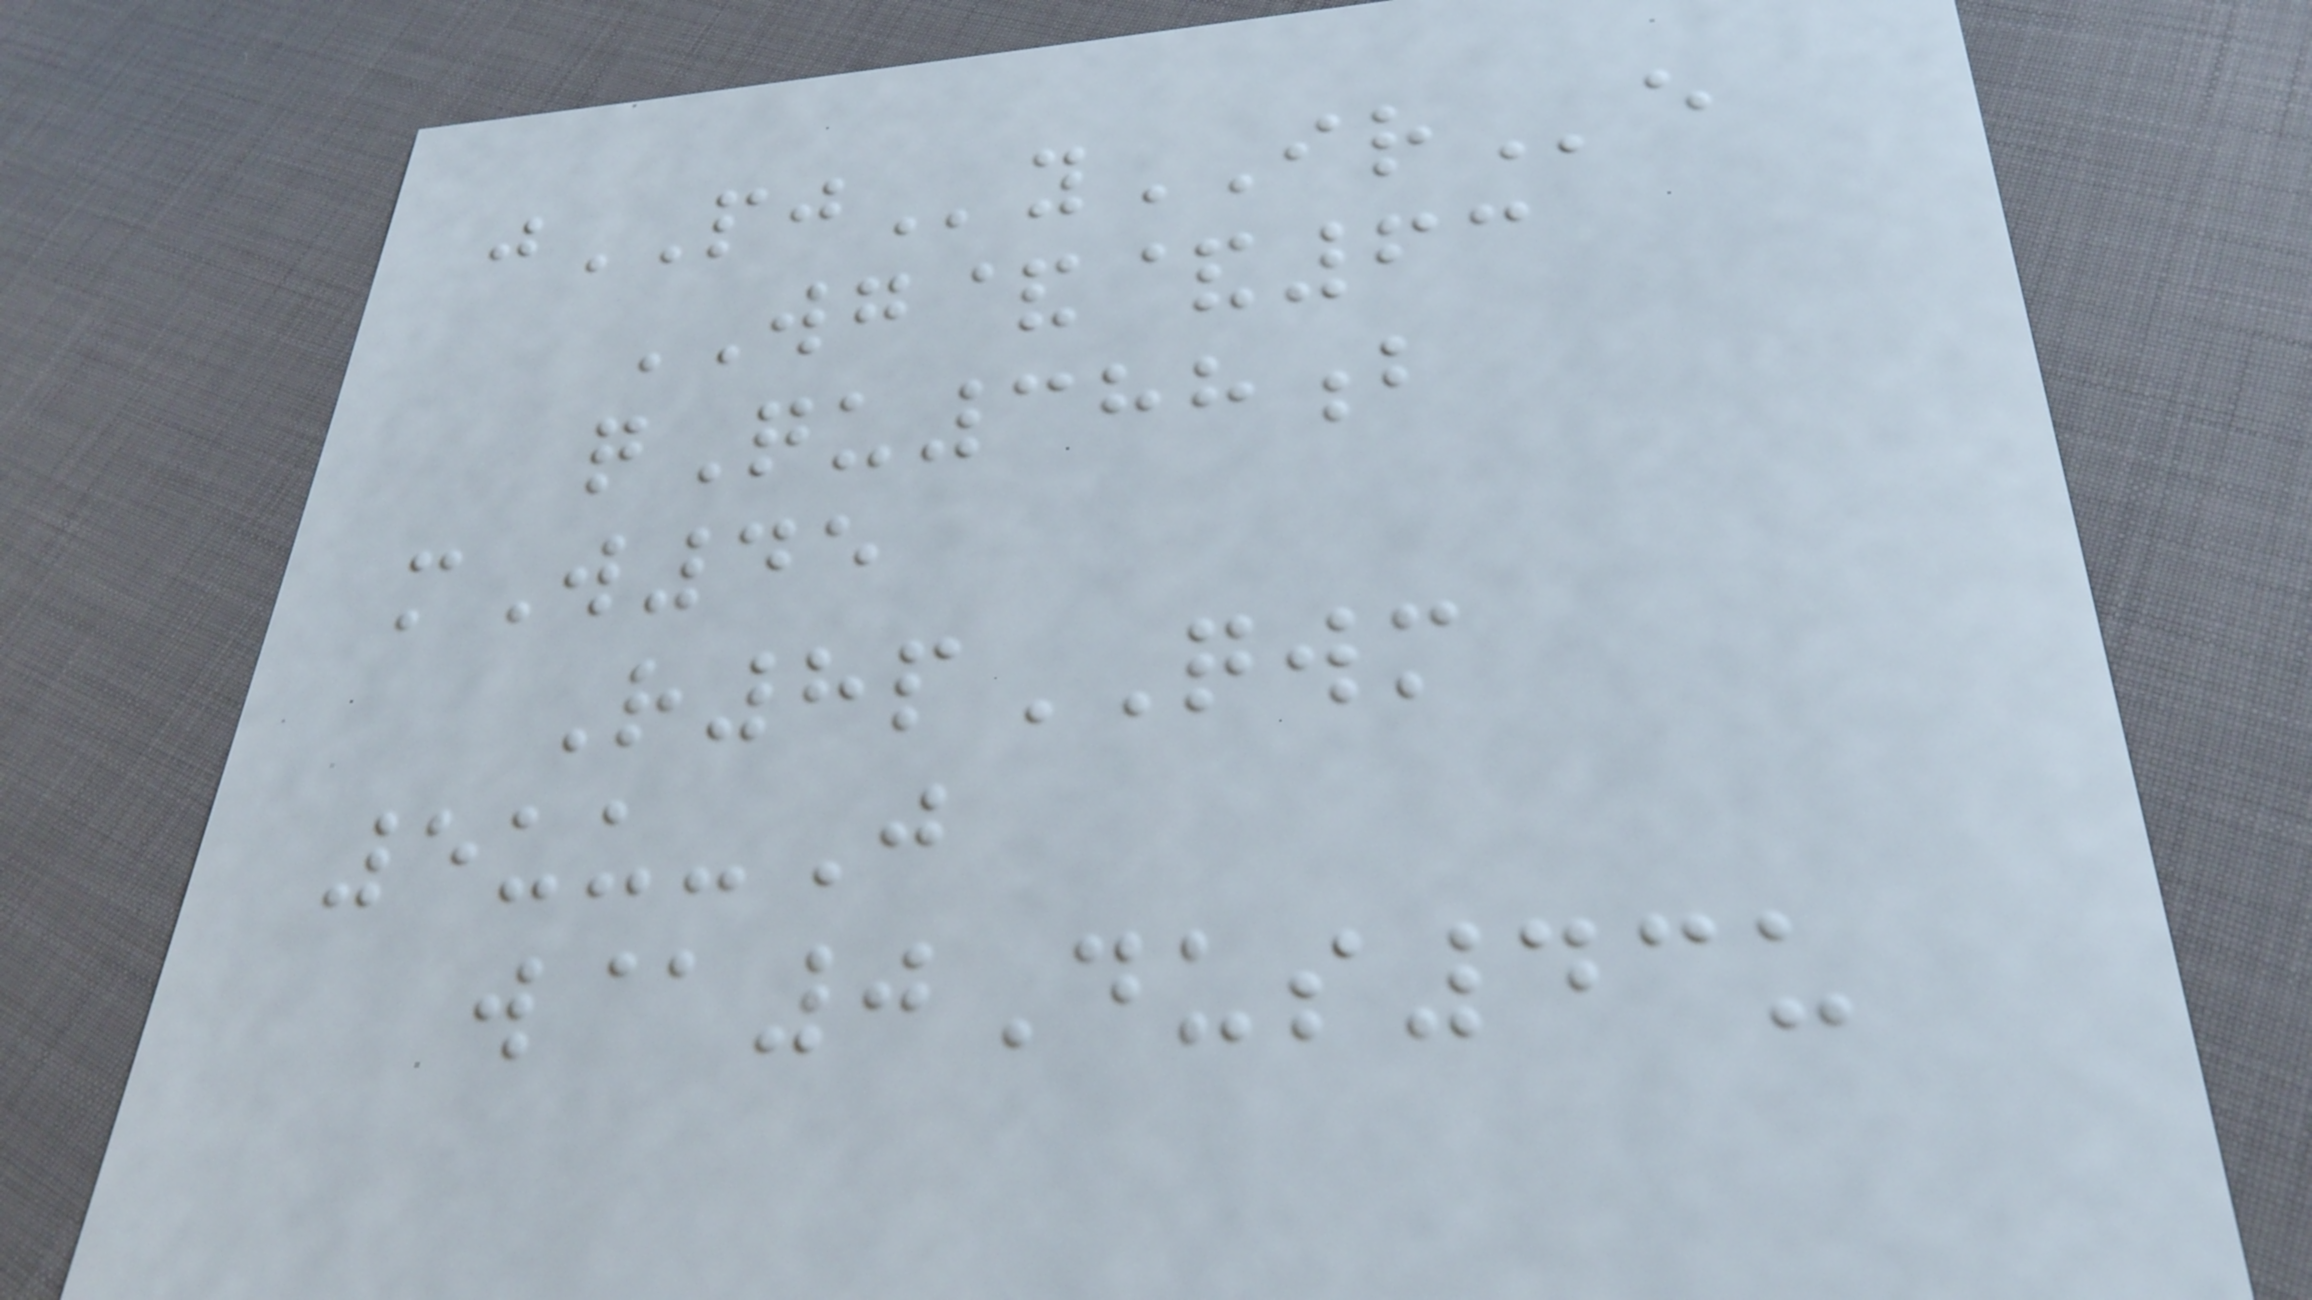jPJyIRe
WG&&63
qQu388b
mW45
R8pQWM
5uu-J
w@0Dus43u
